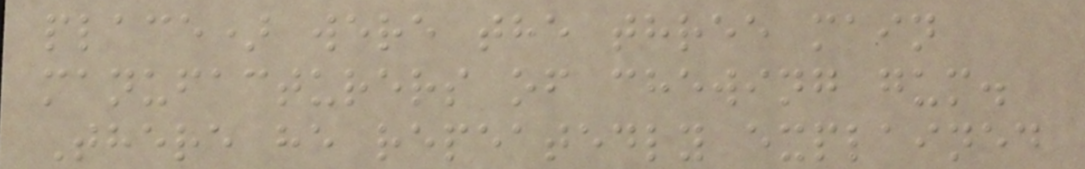place) were the three main
manufacturers of chewing gum.
There he repeatedly explained
